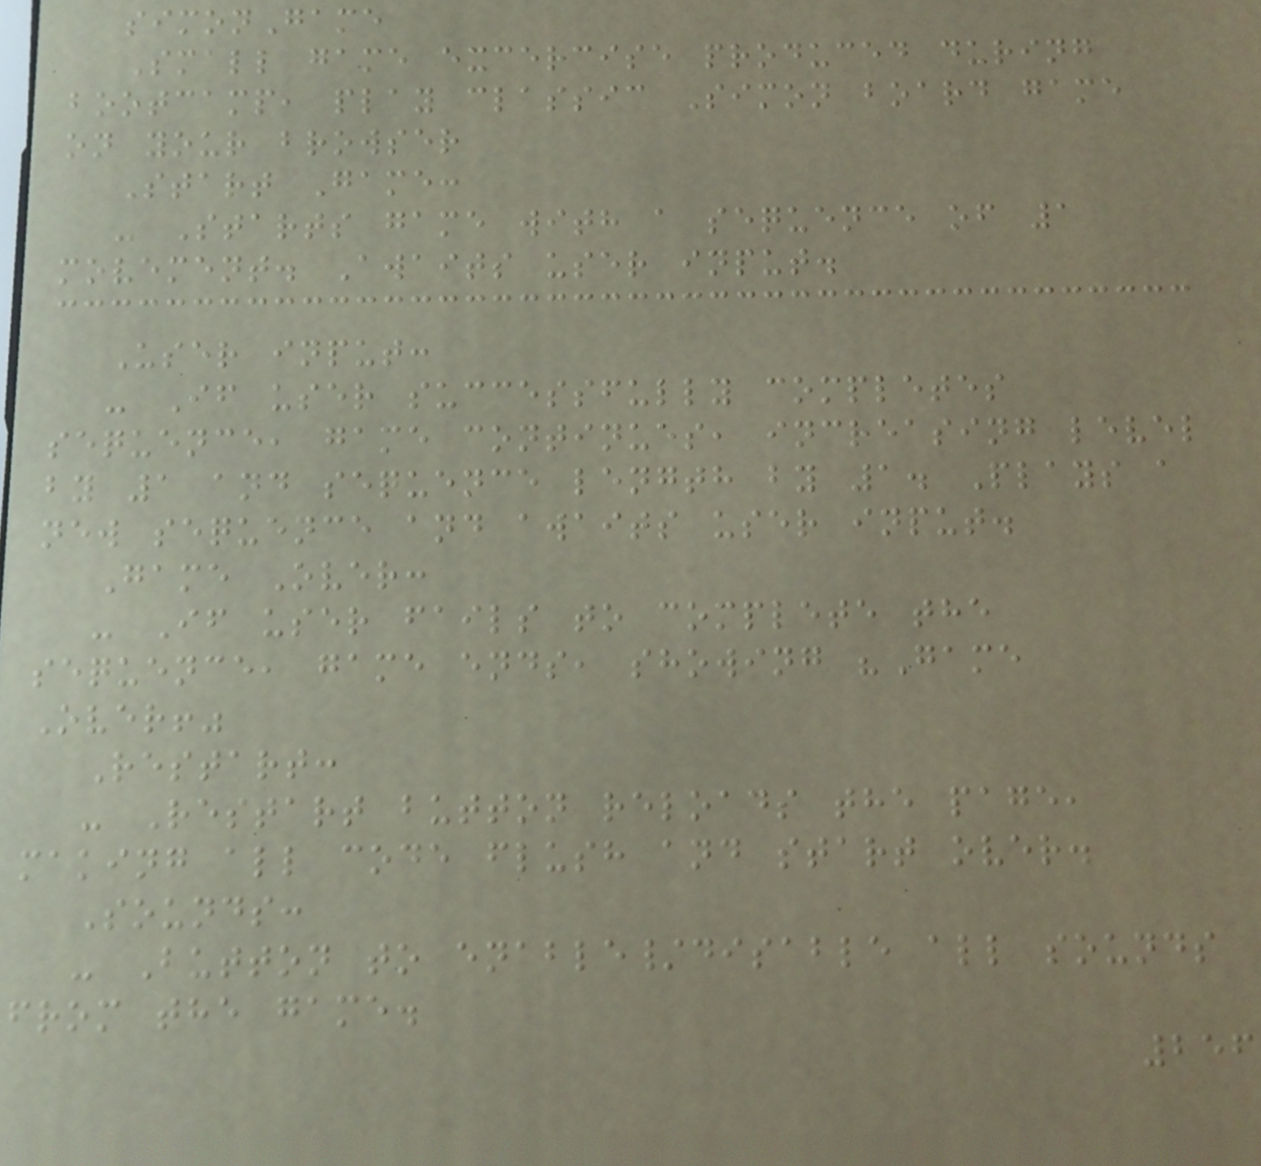simonGame
Small game excercise produced during
bootcamp, play classic Simon board game
on your browser
Start Game:
- Starts game with a sequence of 1
movement. Awaits user input.
User input:
- If user successfully completes
sequence, game continues, increasing level
by 1 and sequence length by 1. Plays a
new sequence and awaits user input.
Game Over:
- If user fails to complete the
sequence, game ends, showing "Game
Over!"
Restart:
- Restart button reloads the page,
making all code flush and start over.
Sounds:
- Button to enable/disable all sounds
from the game.
256
